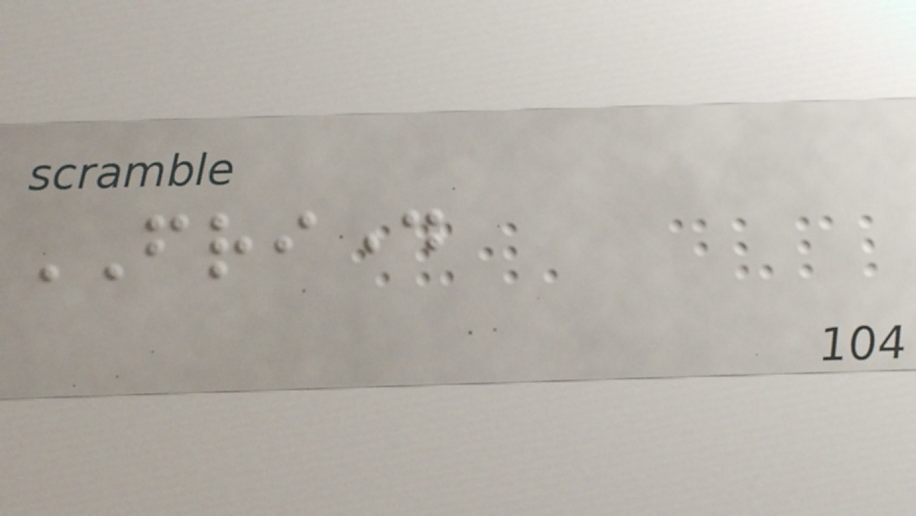FRIDAY
